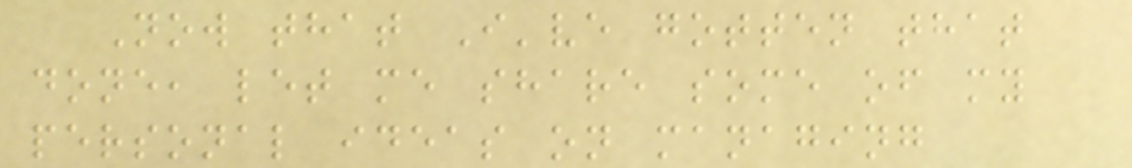Now that I've gotten that
done, let me share some of my
personal ideas on managing
